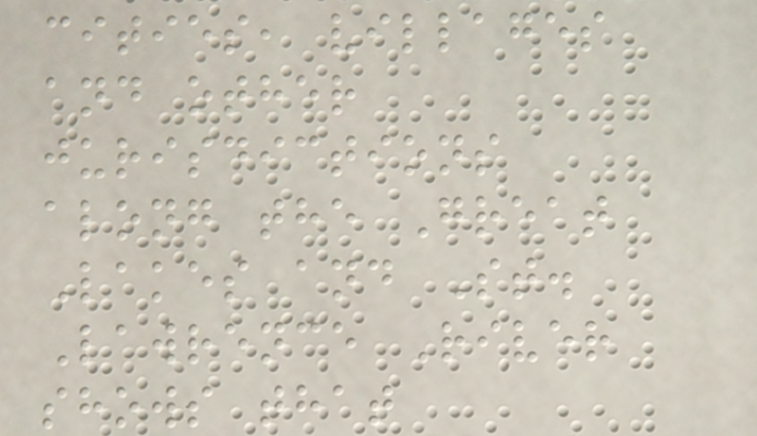cities, villages
and other
jurisdictions
along the Great
Lakes and St.
Lawrence River
shows that
